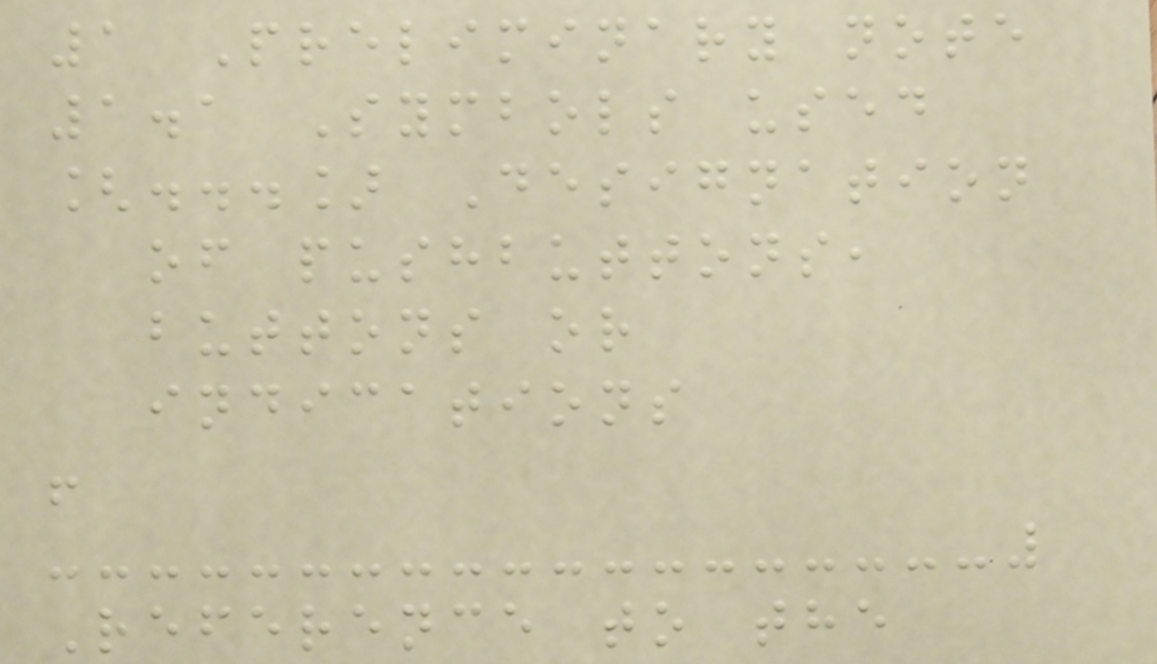1 Preliminary note
1.1 Symbols used
[...] Designation
of pushbuttons,
buttons or
indications
!
Reference to the
